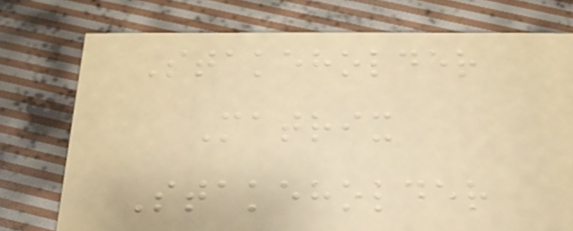Stakeholder
Matrix
Stakeholder
